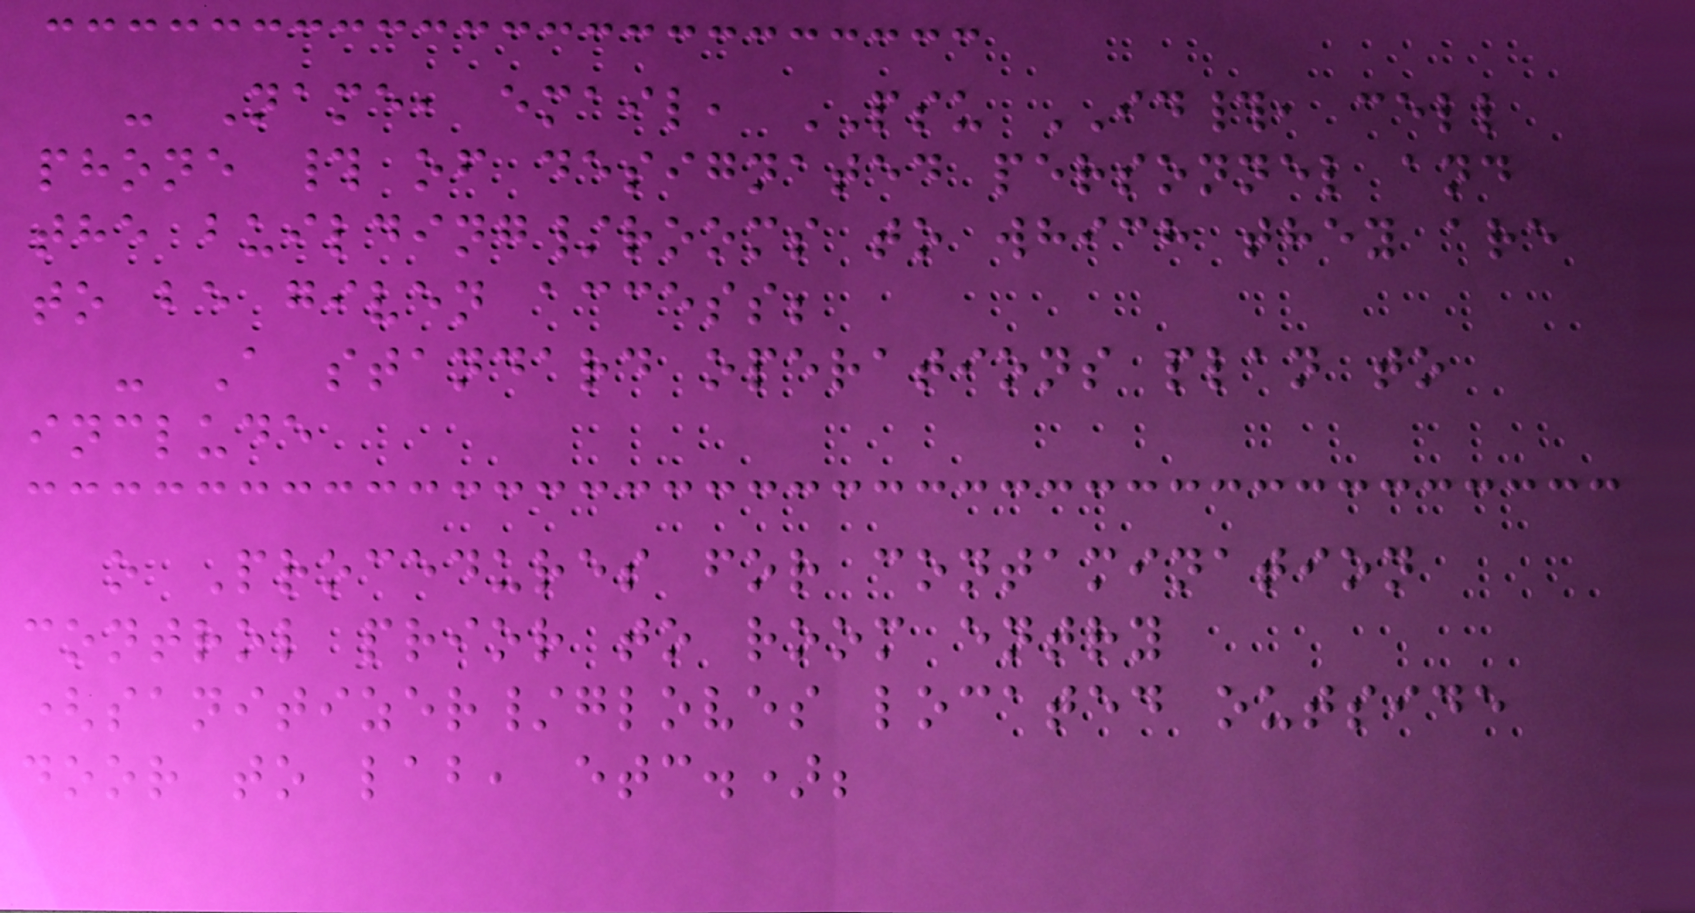- Name, email, PSU ID#, cell
phone # of designated personnel and
the building/rooms to which they are
to be given access;
- A standard operations plan to
include
o Procedures for contamination
control prior to room entry
(sanitizer/gloves located outside
door to lab, etc.);
